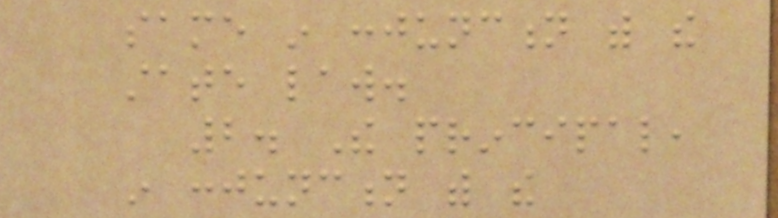same in conjunction with the
state law.
2. The principal,
in conjunction with the
